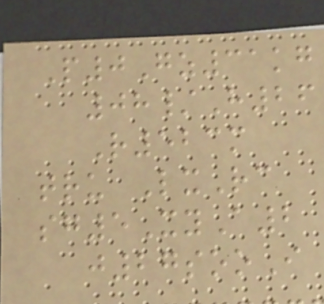P0Gz31kg
08/H26
R523m
tru LxRc
sg5XyA2
j27sooI
